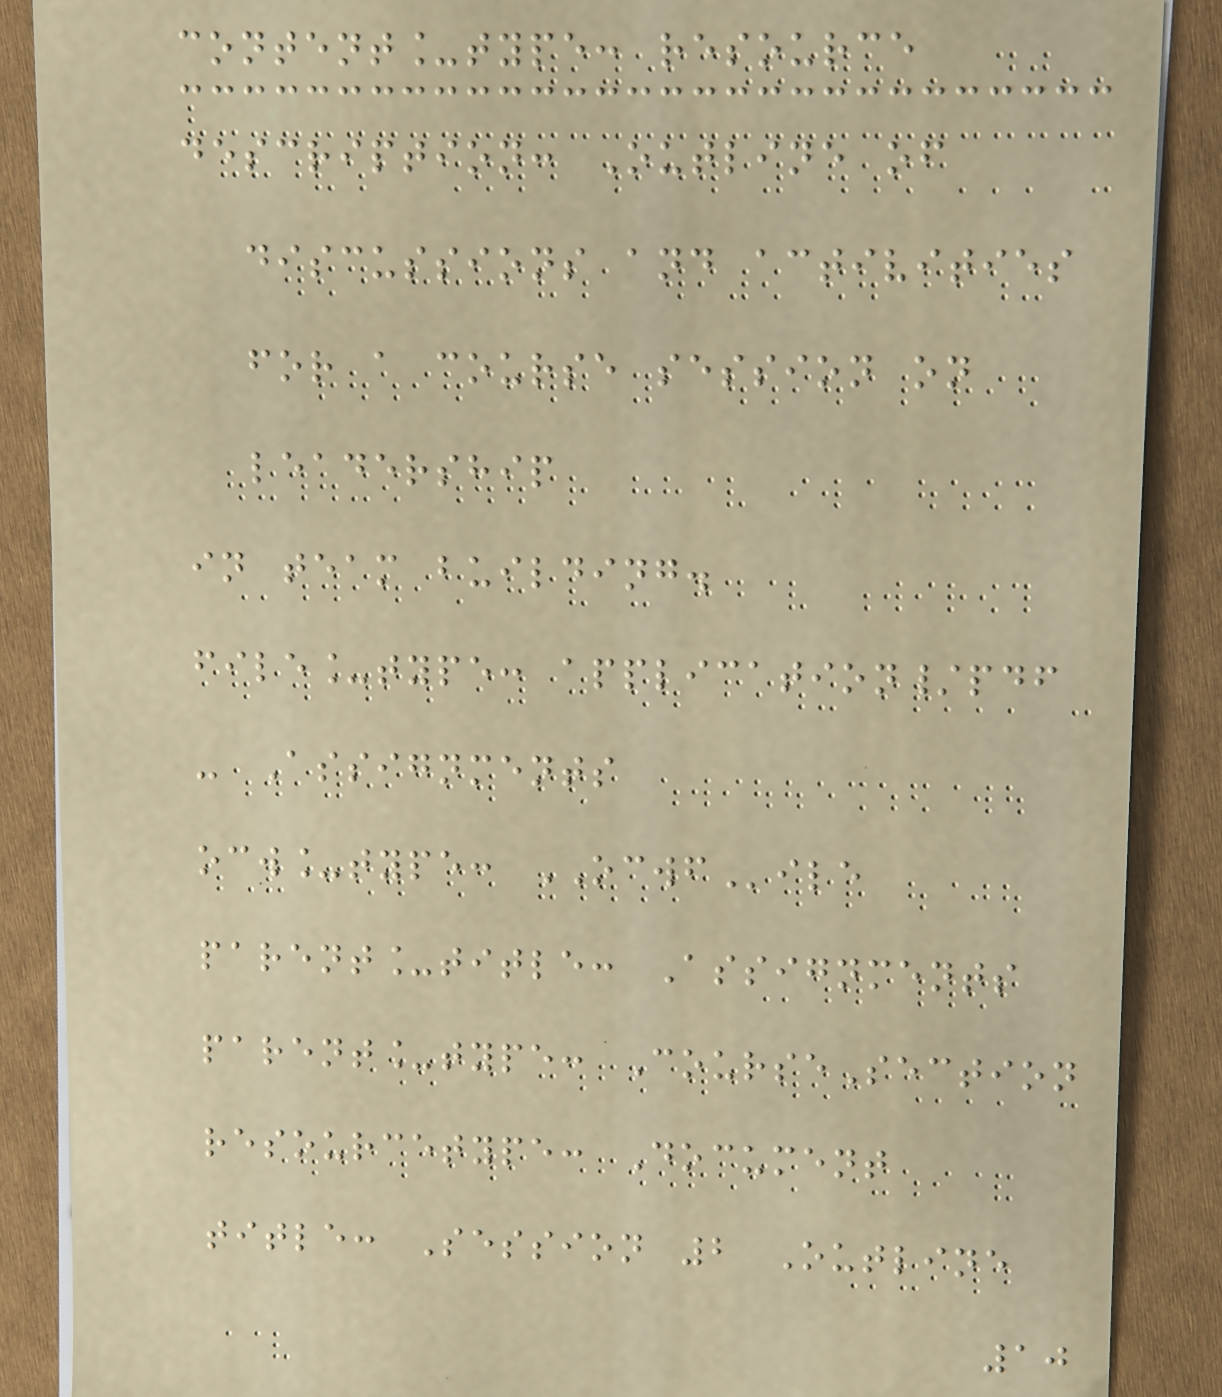content_type: resource
description: Outline of
discussions and activities
for a course session on
leadership
in team building.
file_type: application/pdf
- Assignments
ocw_type: OCWFile
parent_title: Assignments
parent_type: CourseSection
resourcetype: Document
title: Session 2 Outline
10
